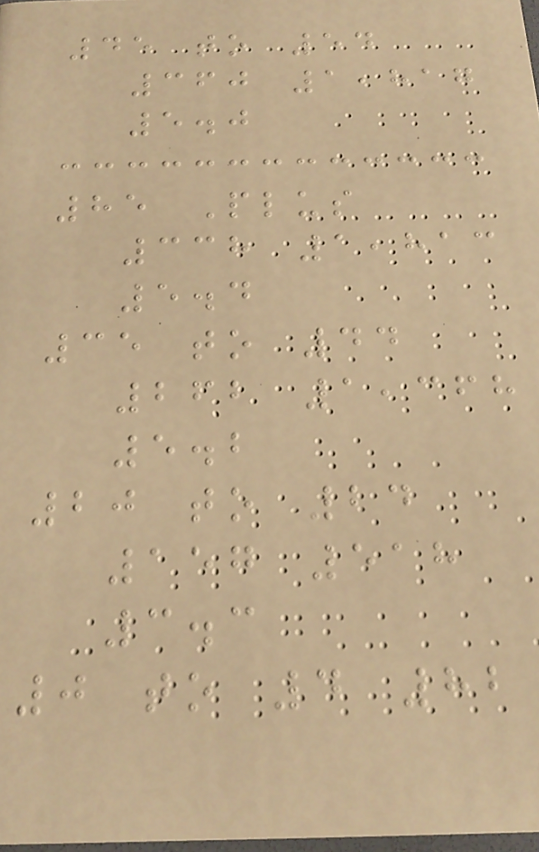45 to 54
360 1,817
5.0
85 Plus
338 1,813
5.4
35 to 44
262 1,368
5.2
20 to 24
157 518
3.3
0 to 4 82
